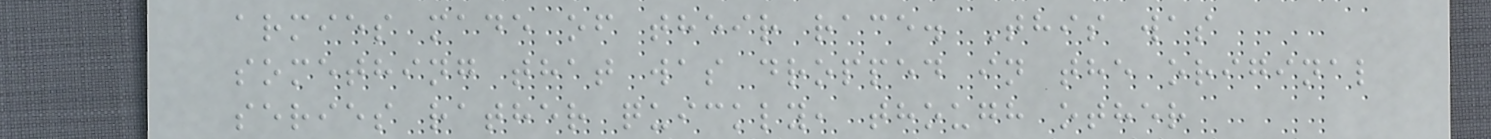armies made of their race. This was
something that was dropped in the original
series rather quickly, though other
